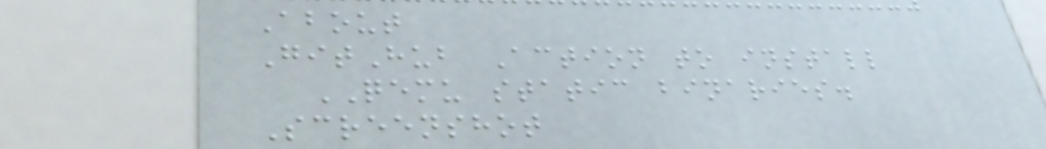About
GitHub Action to install
QEMU static binaries.
Screenshot
